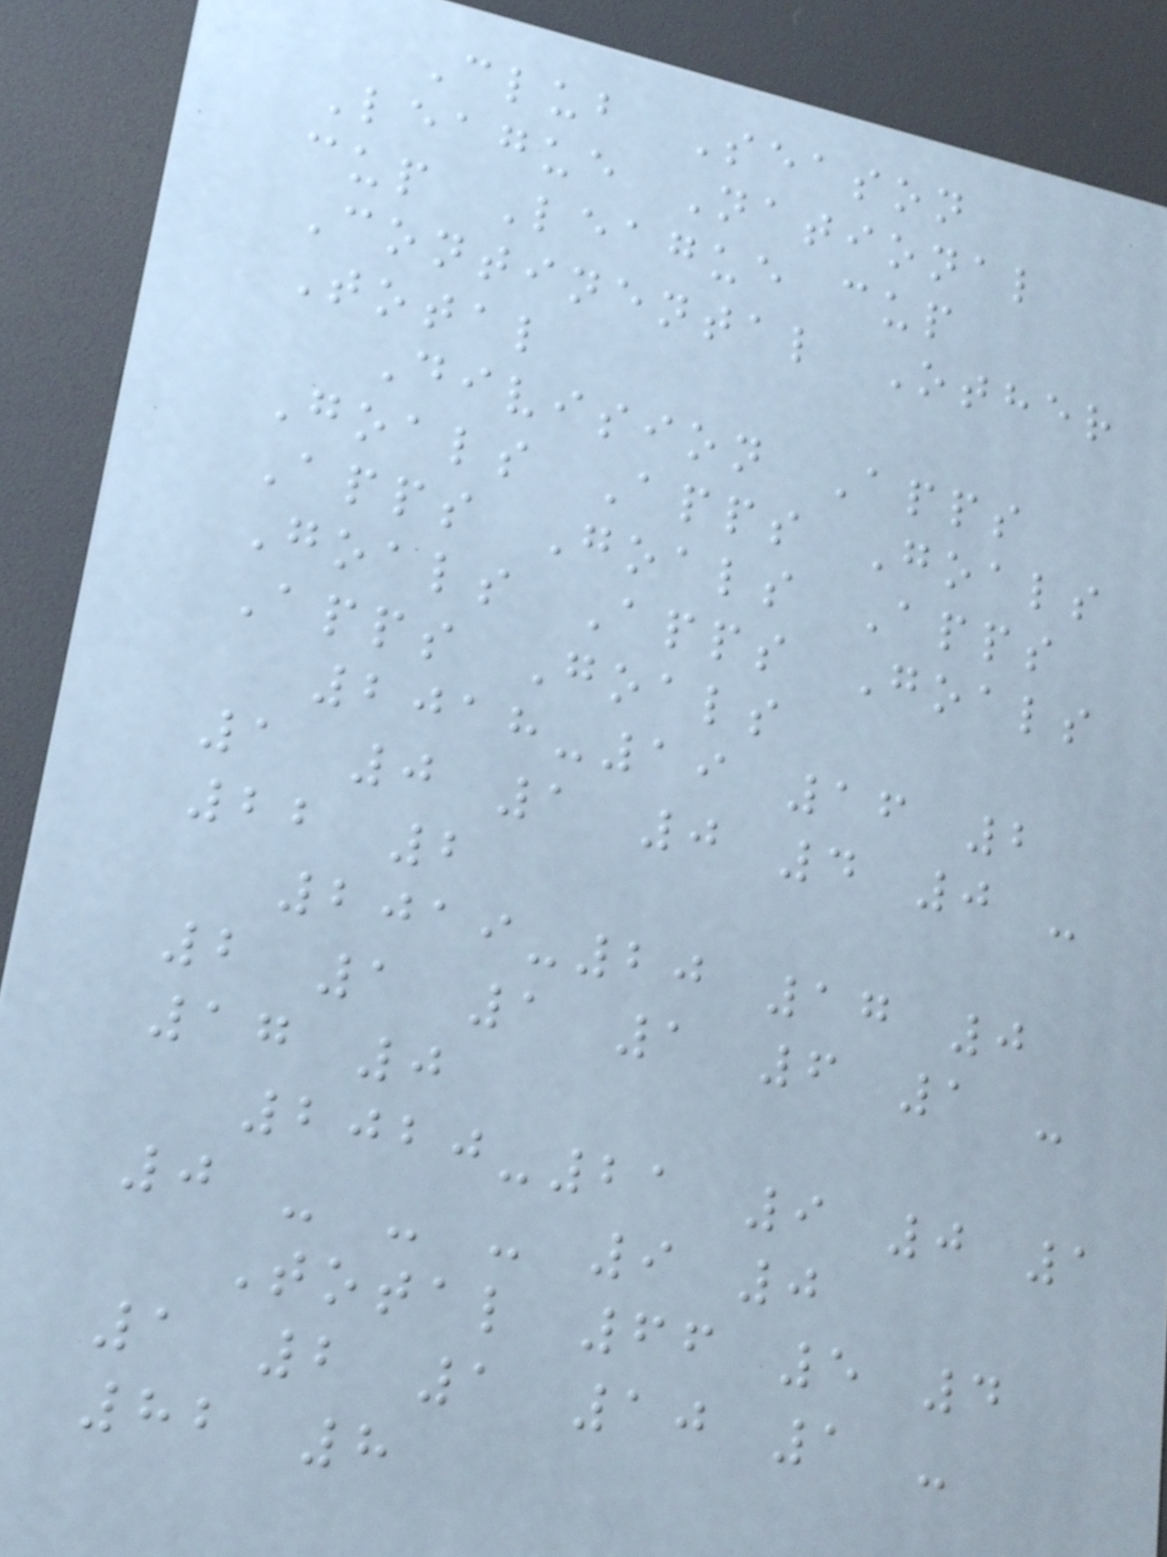Club Season
League National
cup League cup
Continental Other
Total
Division Apps
Goals Apps Goals
Apps Goals Apps
Goals Apps Goals
Apps Goals
2018-19 16 2
1 0 1 0 4 0 -
22 2
2019-20 17 0
2 1 1 1 6 1 -
17 0
2020-21 9 0 1
0 - - - 9 0
Total 66 5 4
1 2 1 10 1 -
82 8
